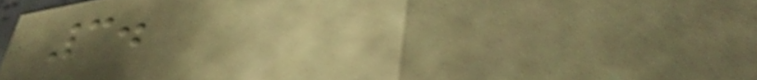3.
